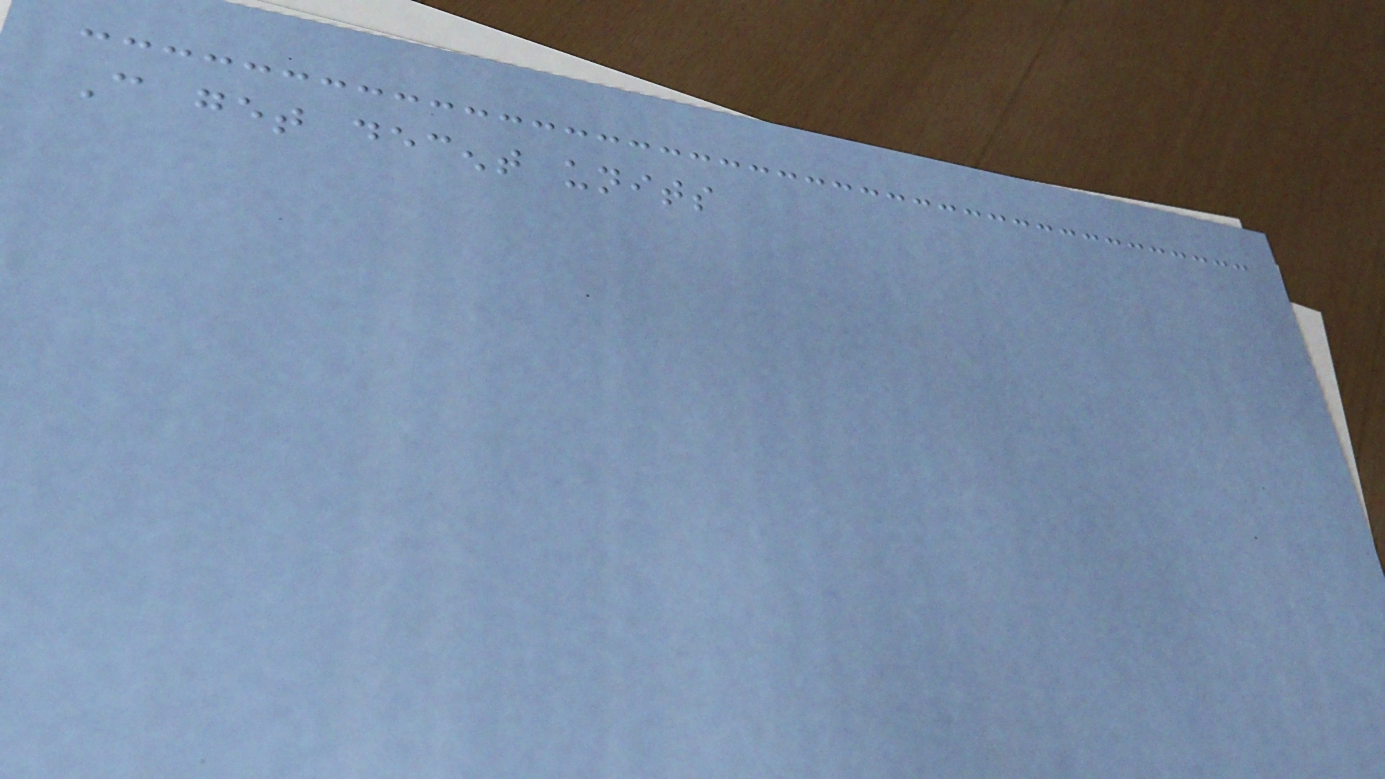Can get decent units
